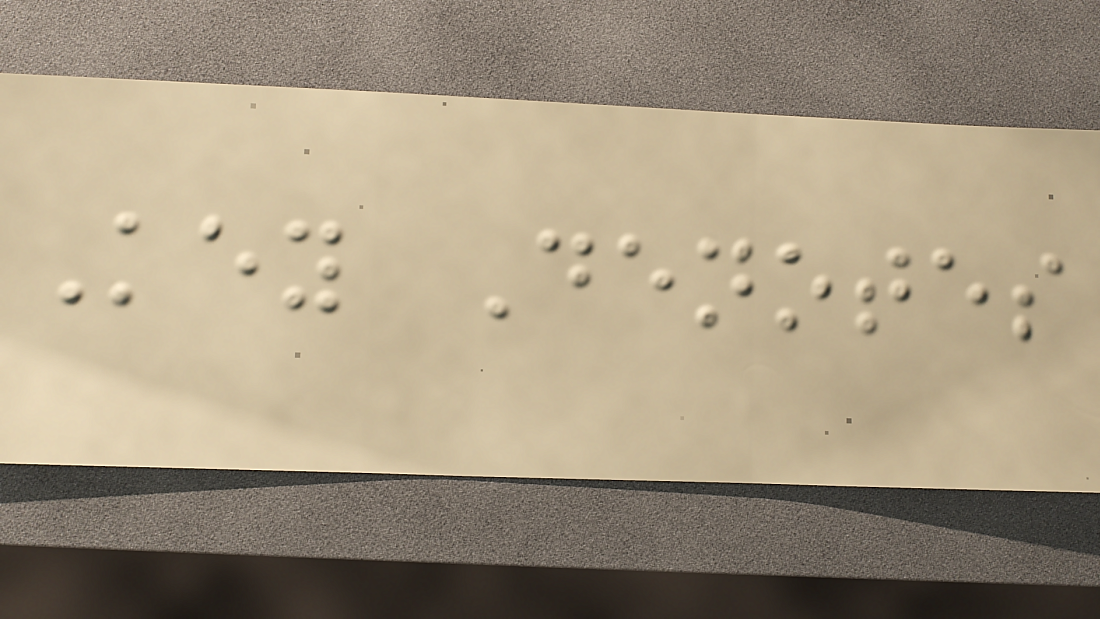Key Denotes
